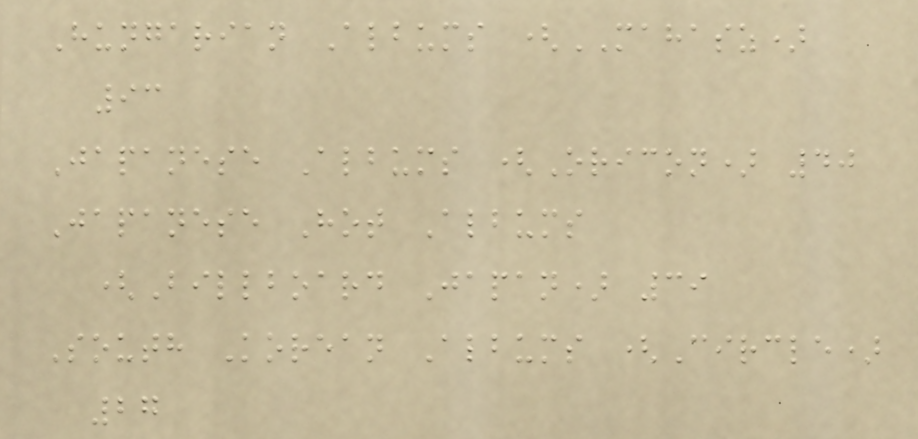Hungarian Albums (MAHASZ)
93
Japanese Albums (Oricon) 40
Japanese Hot Albums
(Billboard Japan) 39
South Korean Albums (Circle)
27
